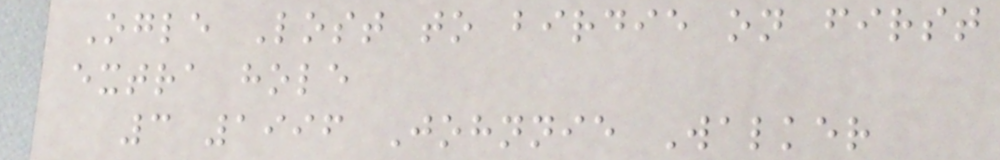Ogle Lost to birdie on first
extra hole
3 1996 Johnnie Walker
